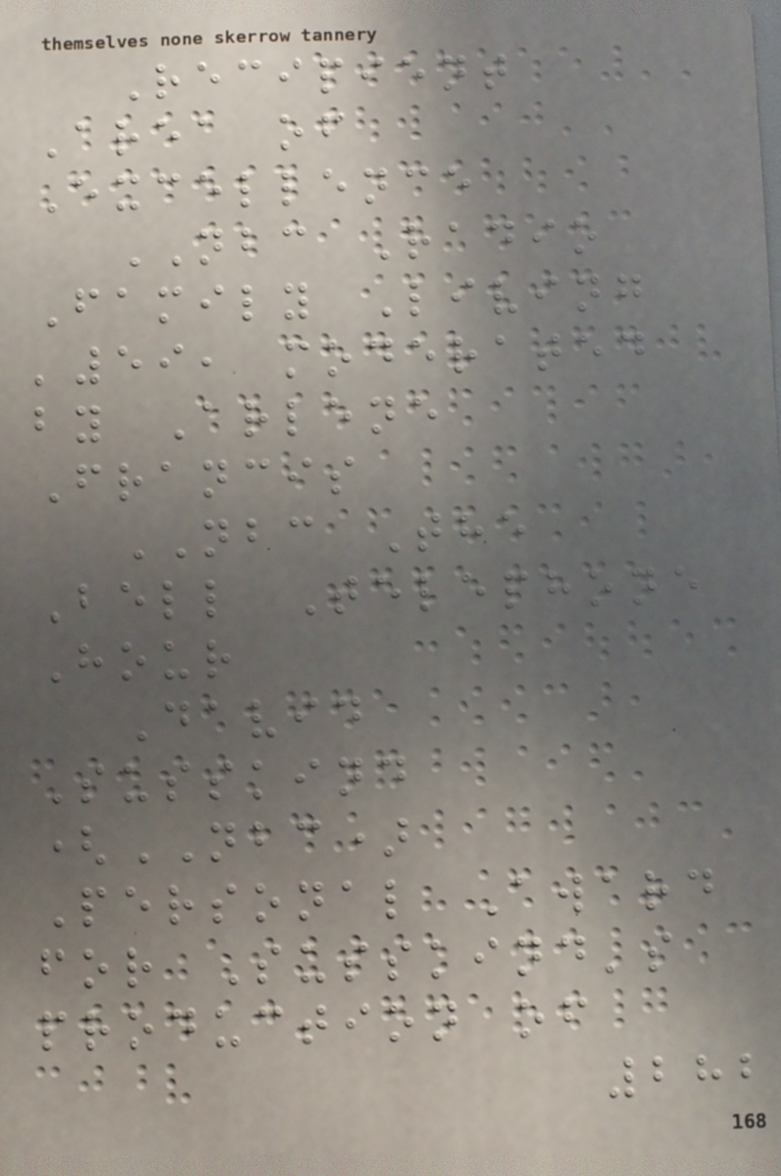Recipient
Area of
Excellence
NBC Radio
Family Living
'59, moderated
by Arlene
Francis
NBC The
Bell Telephone
Hour
David
Susskind
(NBC)
Personal Award
for Susskind's
production of
282
